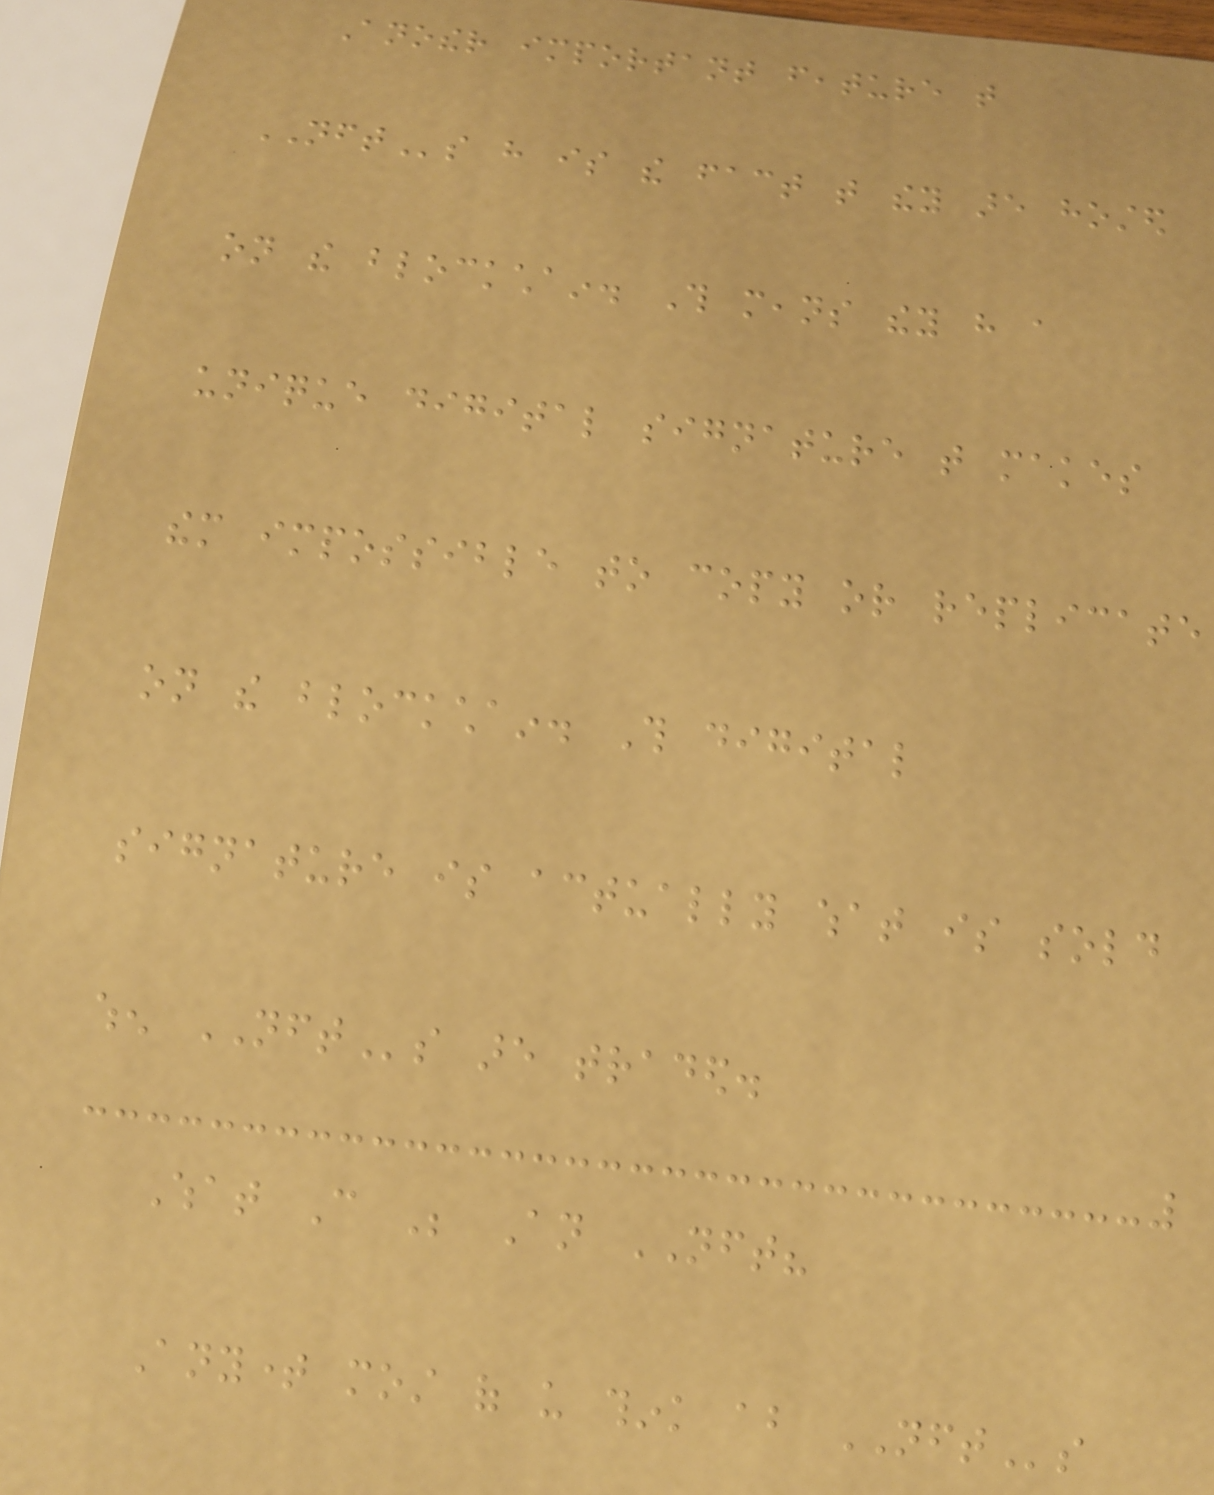Another important feature that
NFTs have is the fact that they are hosted
on the blockchain. This means they have a
unique digital signature that makes
them impossible to copy or replicate
on the blockchain. This digital
signature is actually what is sold
when NFTs are traded.
What Can Be An NFT?
Anytime most of us think about NFTs
